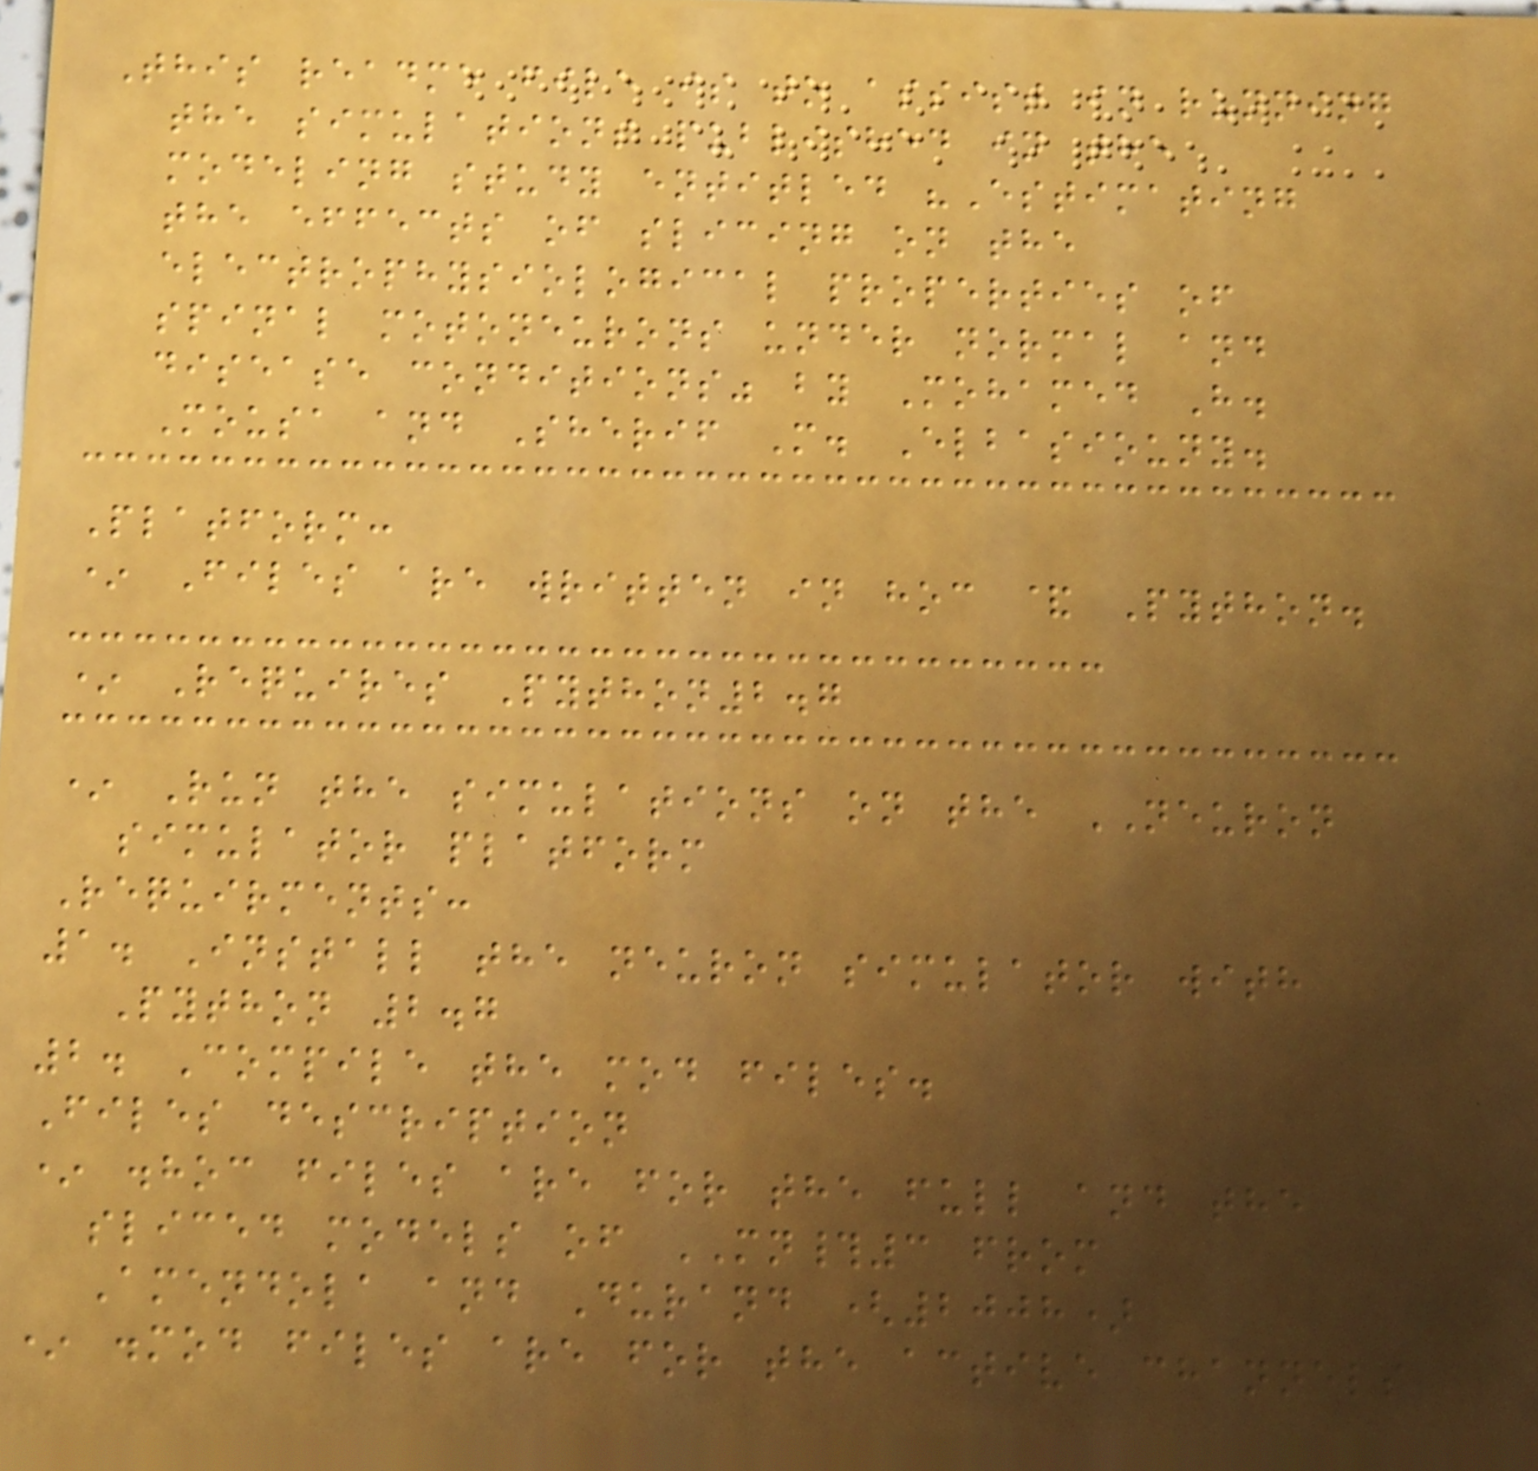This readme file is to assist in running
the simulations published in the
modeling study entitled "Estimating
the effects of slicing on the
electrophysiological properties of
spinal motoneurons under normal and
disease conditions" by Mohamed H.
Mousa and Sherif M. Elbasiouny.
Platform:
* Files are written in hoc & Python.
* Requires Python2.7
* Run the simulations on the NEURON
simulator platform
Requirments:
1. Install the neuron simulator with
Python 2.7
2. Compile the mod files.
Files description
* .hoc files are for the full and the
sliced models of MN#3 from
Amendola and Durand (2008)
* .mod files are for the active channels
